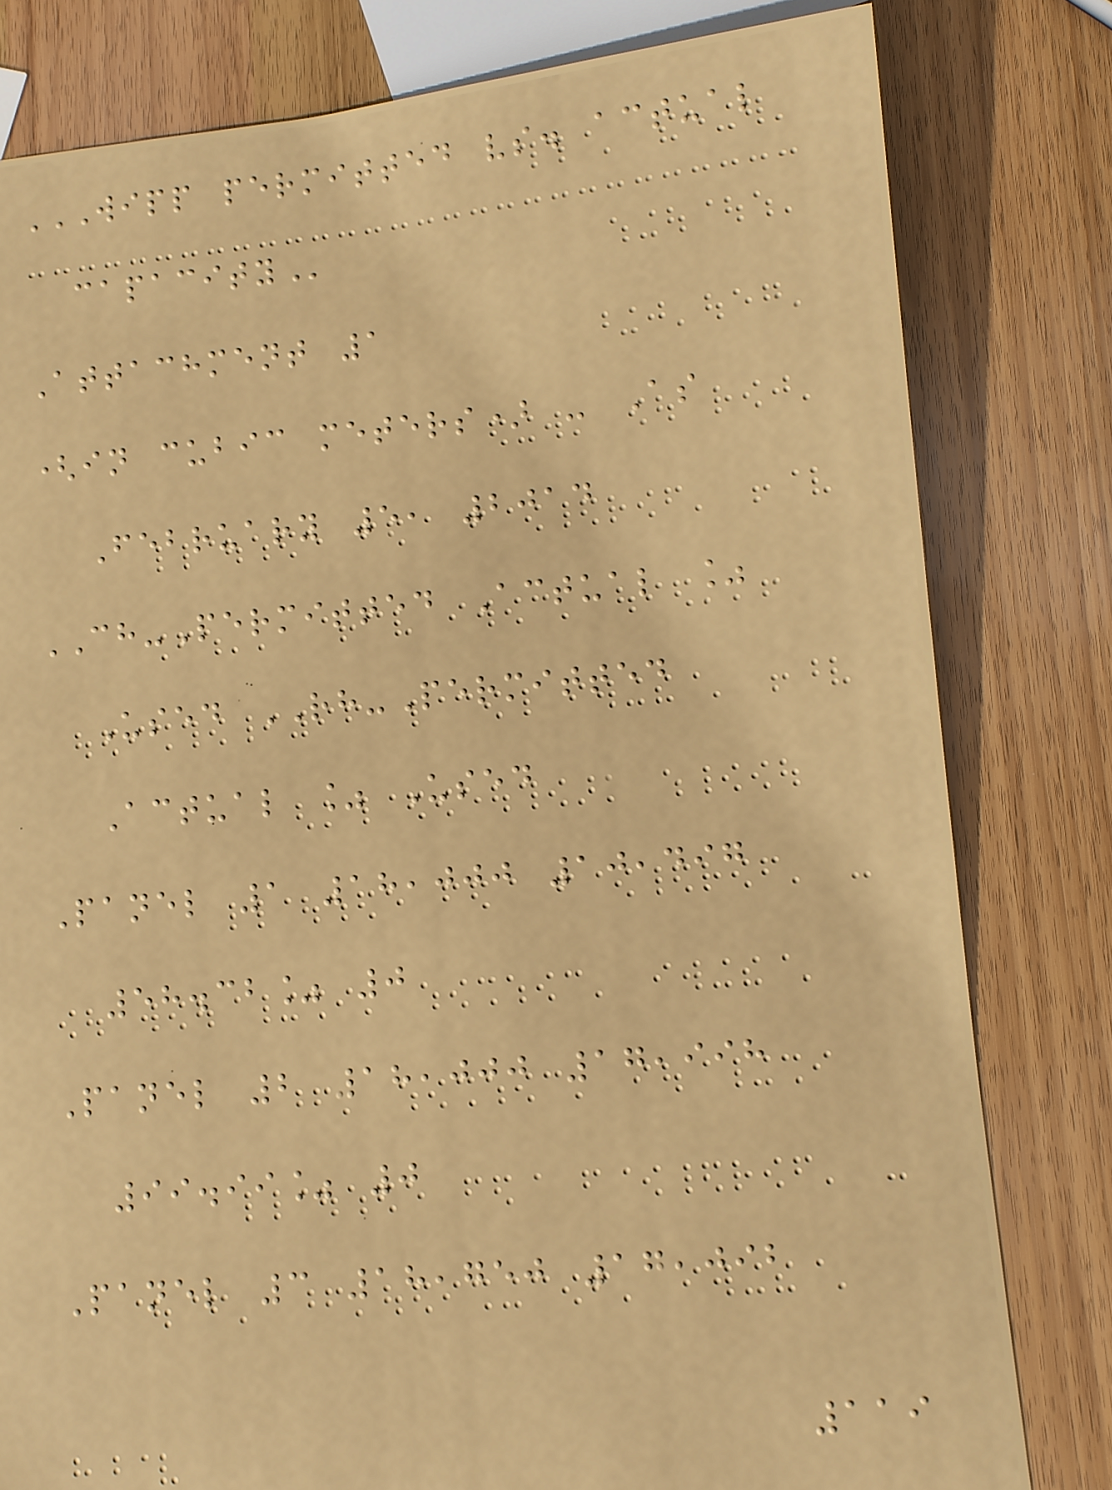WIPP PERMITTED VS. ACTUAL
CAPACITY
Attachment 1
(in cubic meters) - As
February 5, 2014
CH-Permitted Actual %
Used RH-Permitted
Actual % Used
Panel 1 18,000 10,497
58.32% 0
Panel 2 18,000 17,998
99.99% 0
Panel 3 18,750 17,092
119
